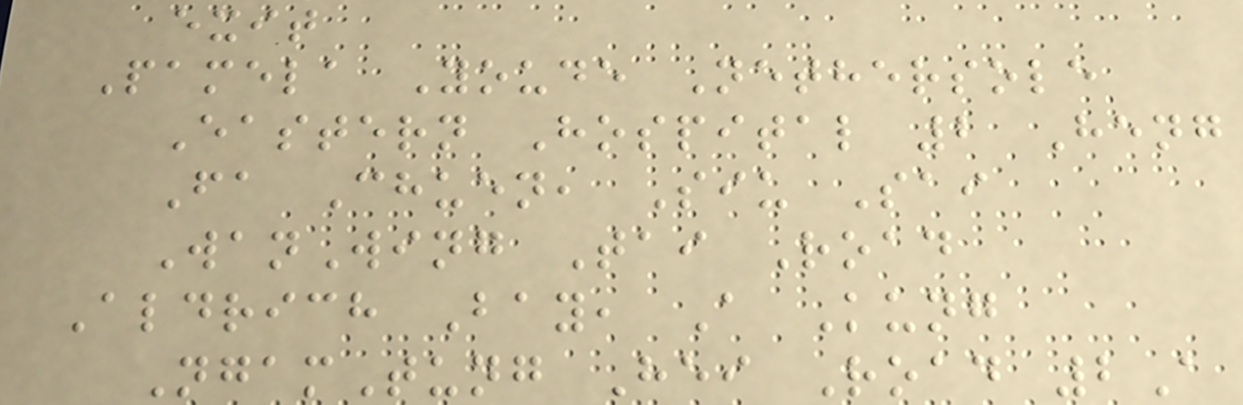exit
Pamela Youde Nethersole
Eastern Hospital 2 Heng
Fa Chuen, Siu Sai
WanWing Tai Road
Aldrich Bay, A Kung
NgamTung Hei Road 2A
